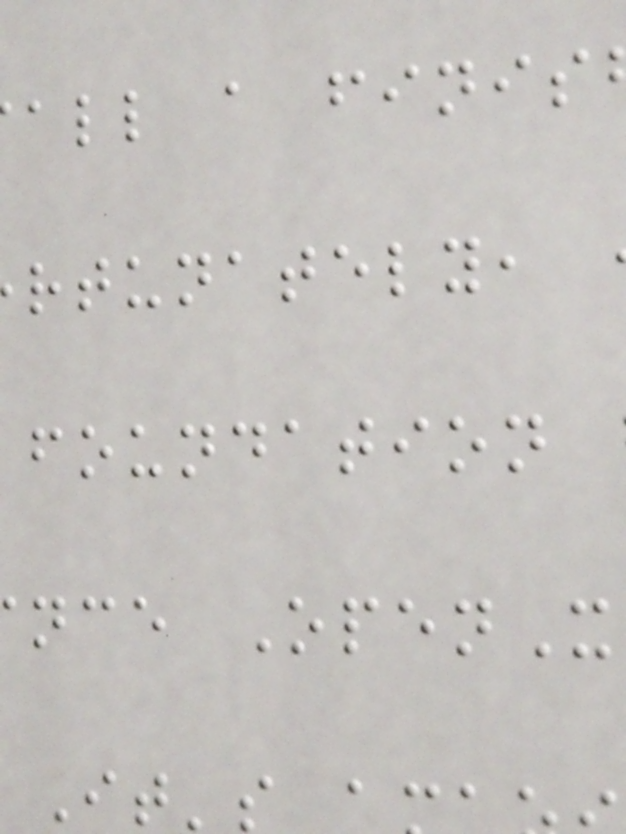all a finis
rtunately,
foundation
nce OpenX
